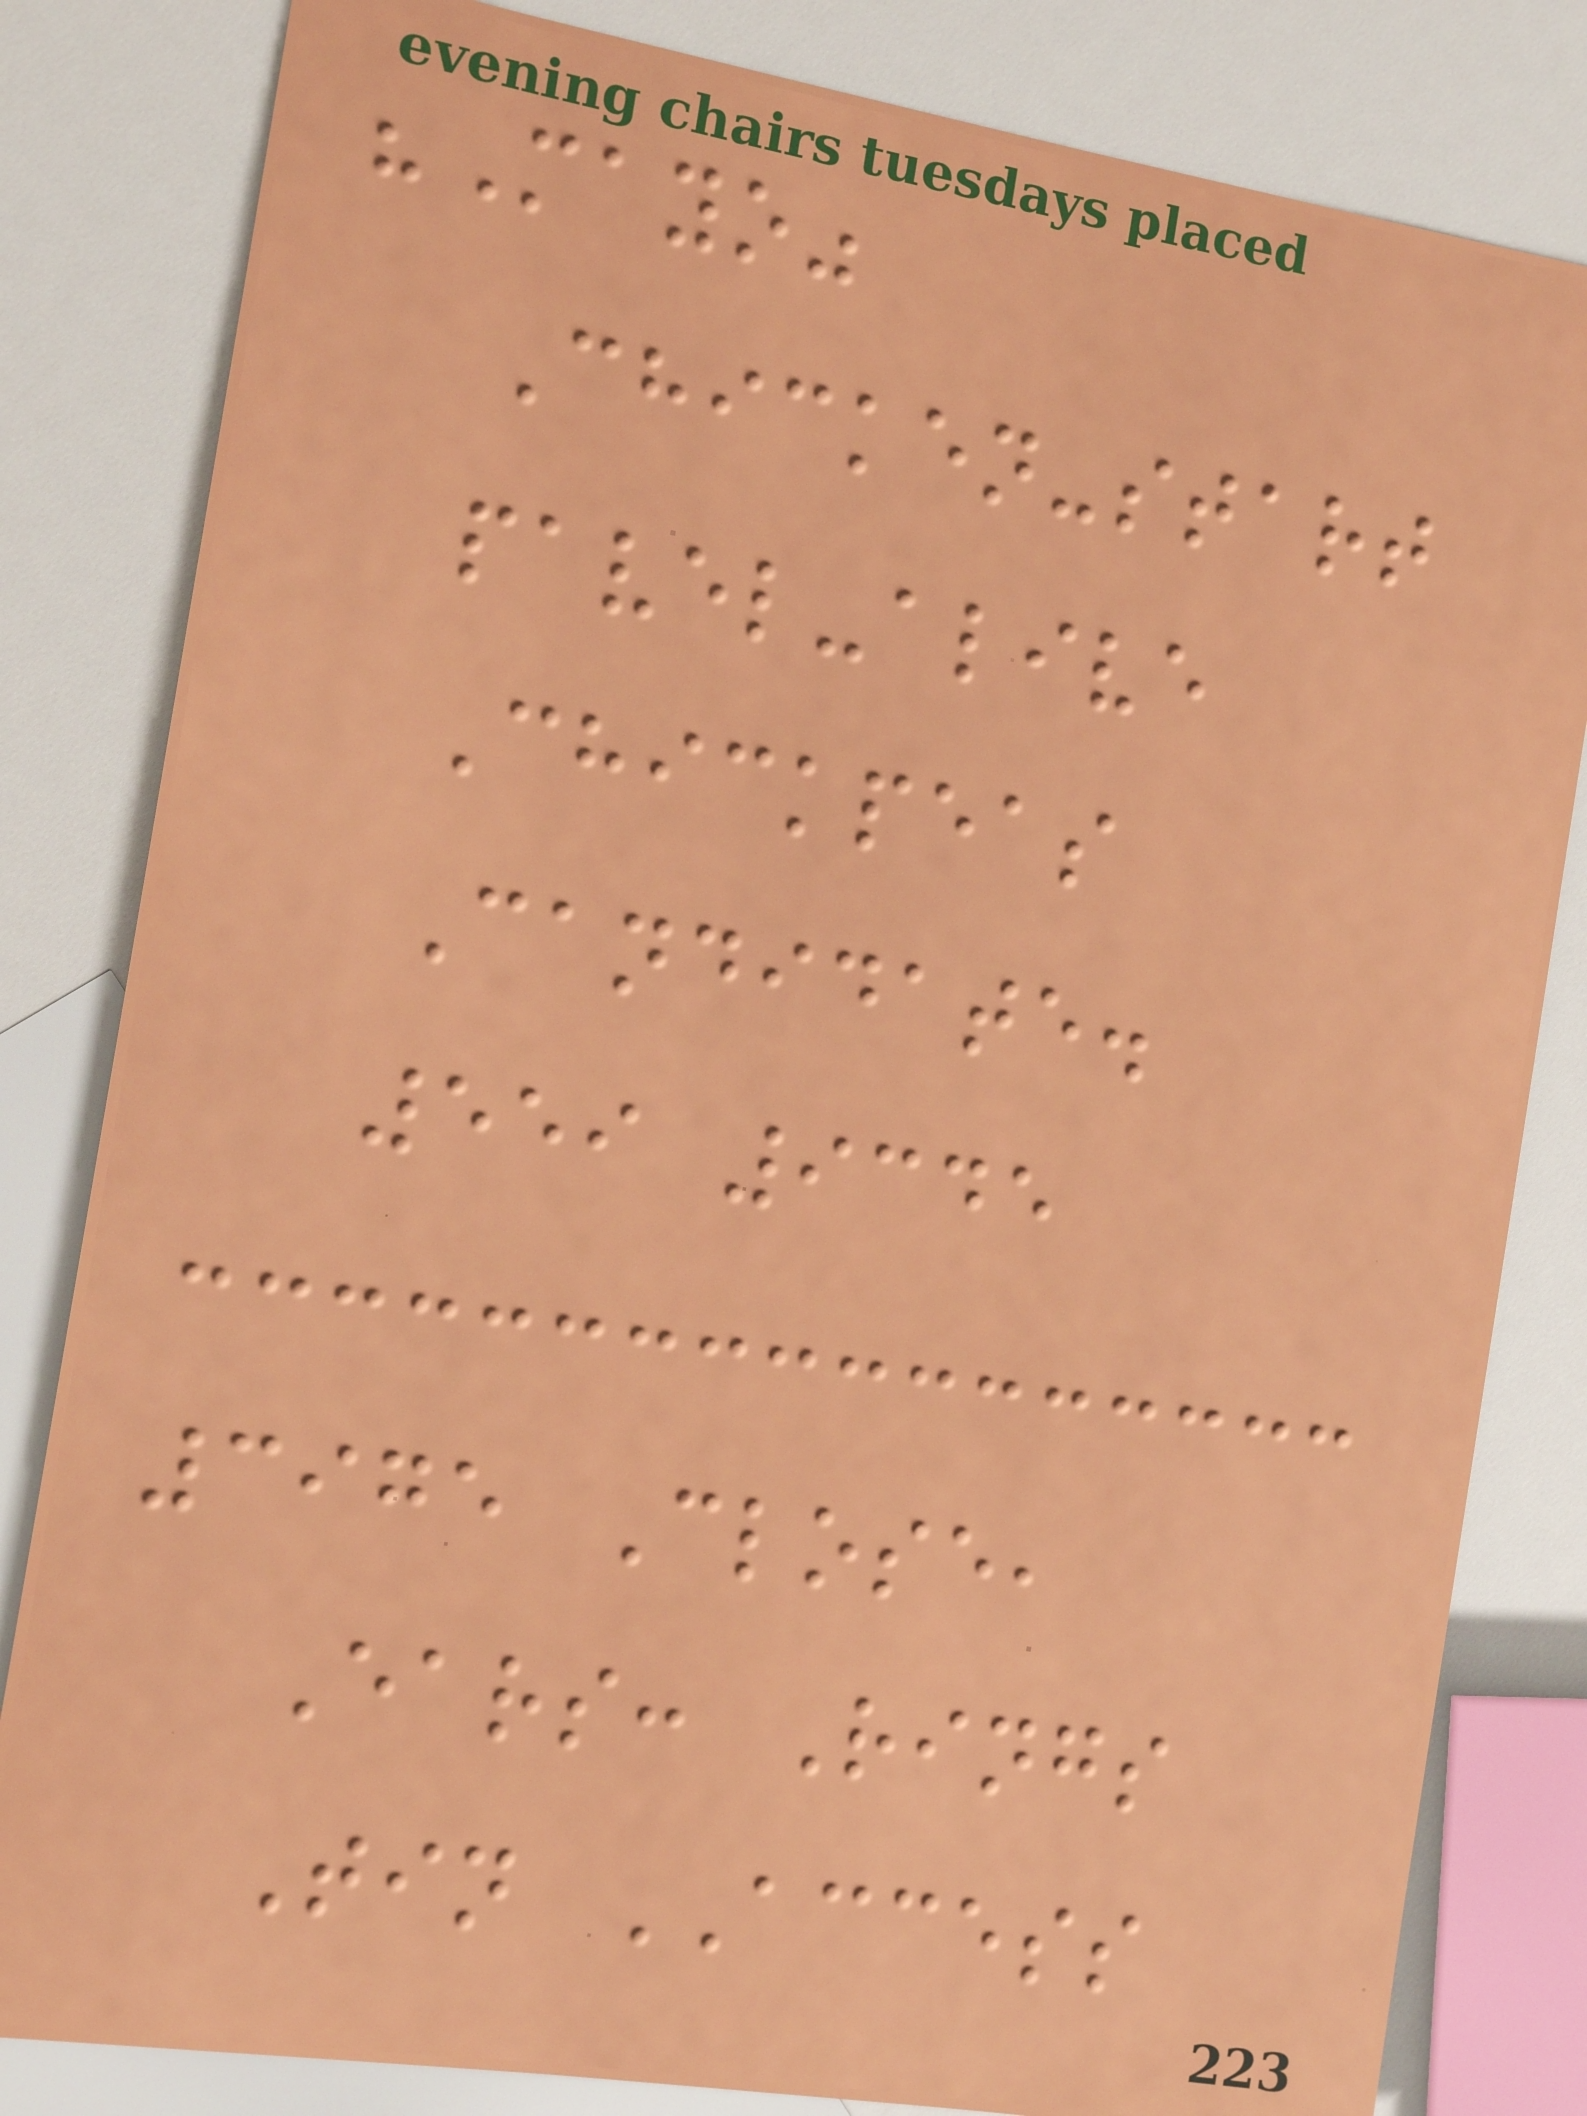"Mayo"
Chicken-start
pavel-alive
Chickpeas
Candidate.
559 9345
3975 Close,
Ears: Rings
Tin ACCESS
